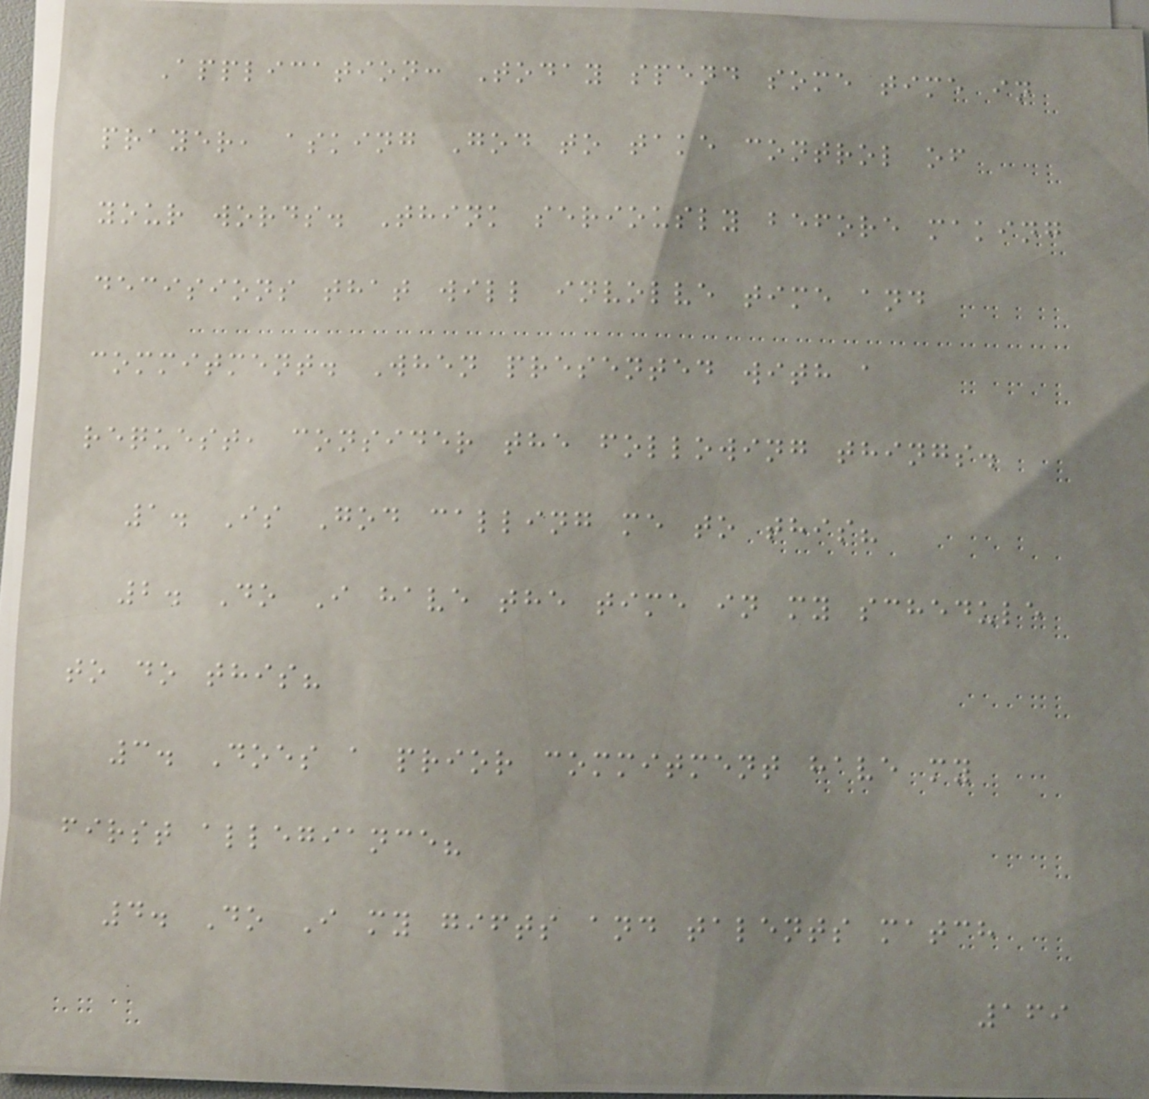Application: Today spend some time in
prayer, asking God to take control of
your words. Think seriously before making
decisions that will involve time and
commitment. When presented with a
request, consider the following things.
1. Is God calling me to this?
2. Do I have the time in my schedule
to do this?
3. Does a prior commitment have my
first allegiance?
4. Do I my gifts and talents match
169
